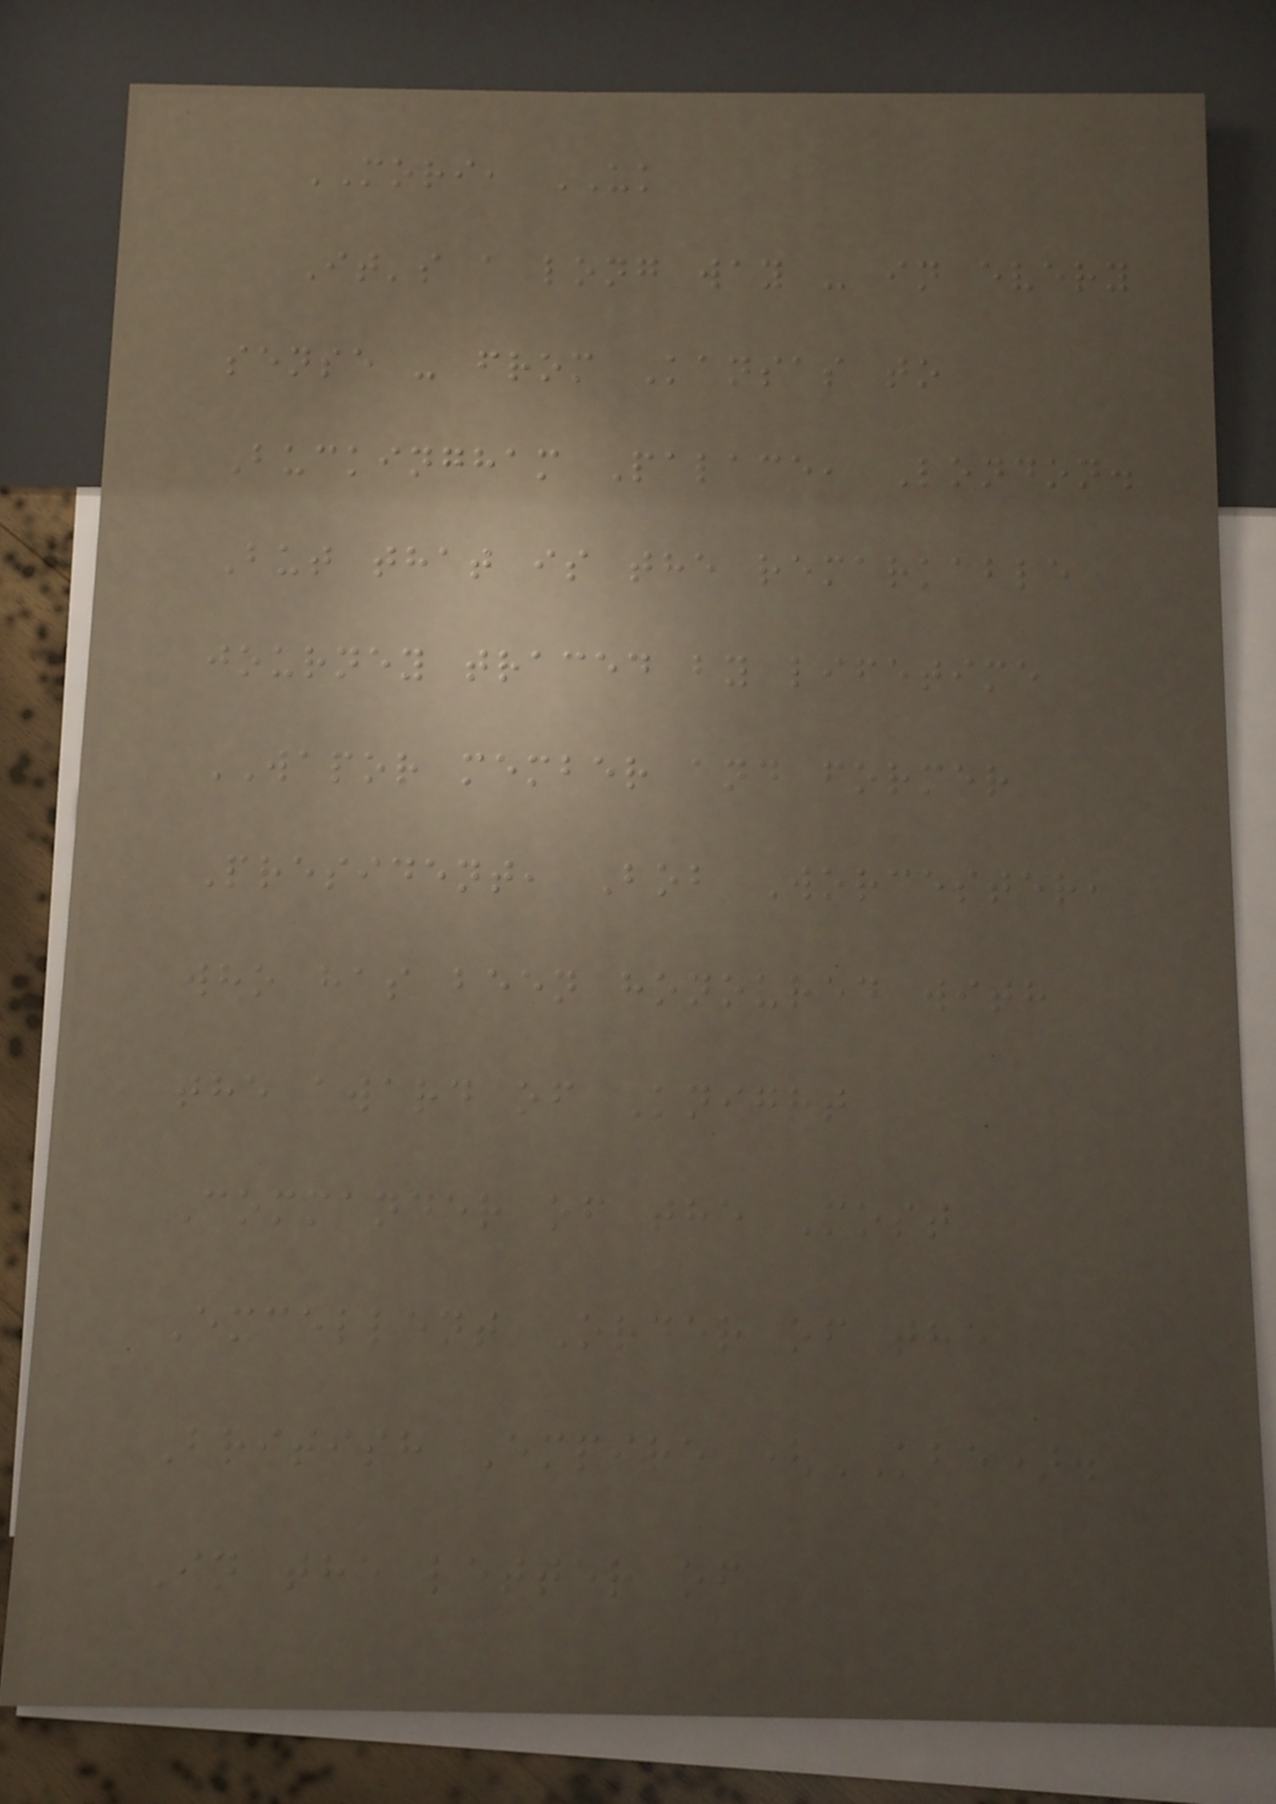MORI, UK
It's a long way - in every
sense - from Kansas to
Buckingham Palace, London.
But that is the remarkable
journey traced by lifetime
WAPOR member and former
President, Bob Worcester,
who has been honoured with
the award of Knight
Commander of the Most
Excellent Order of the
British Empire (KBE).
In the letter of
